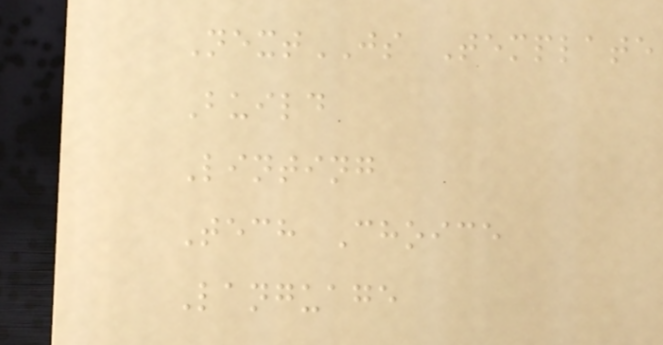NextJS Template
Build
Linting
Tech Choice
Language
